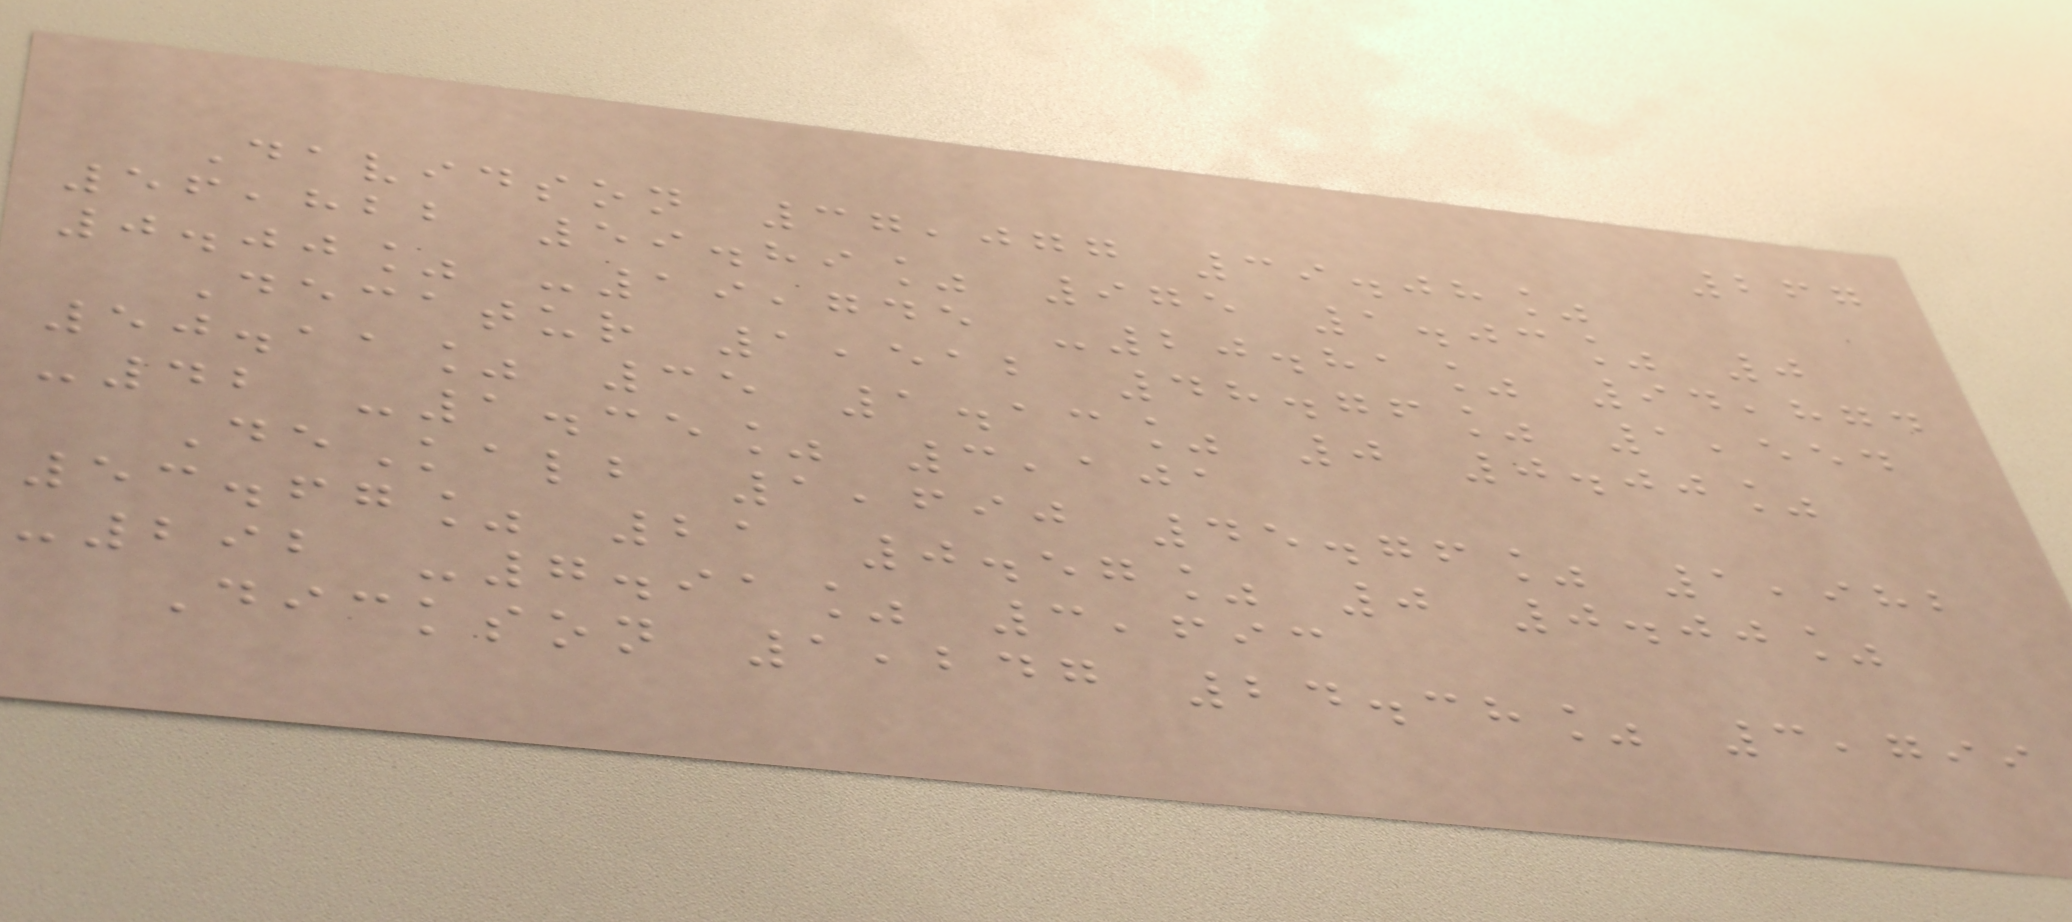267
Davidson 37,077 39.08%
56,822 59.89% 975 1.03% 0
0.00% -19,745 -20.81% 94,874
Decatur 1,512 48.76% 1,554
50.11% 35 1.13% 0 0.00%
-42 -1.35% 3,101
DeKalb 1,690 45.76% 1,982
53.67% 21 0.57% 0 0.00%
-292 -7.91% 3,693
Dickson 1,247 24.38% 3,799
